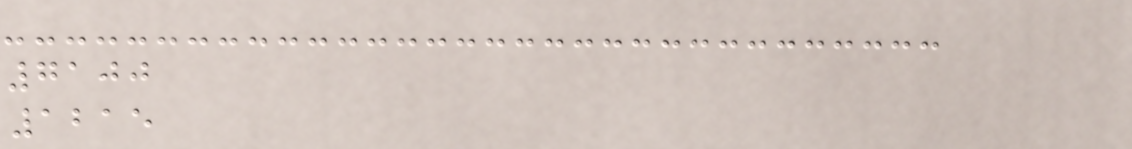7100
1215
